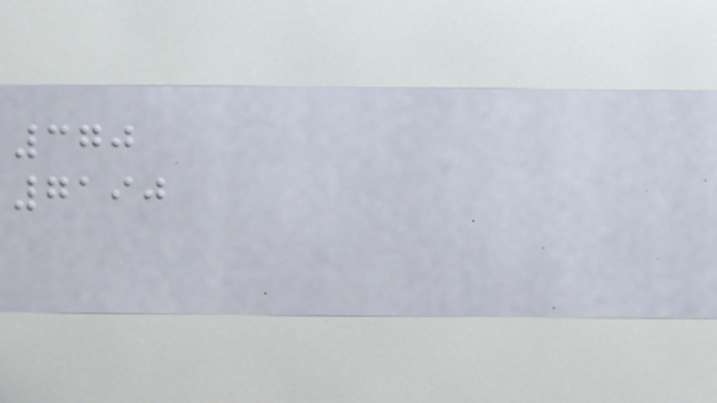370
7190
